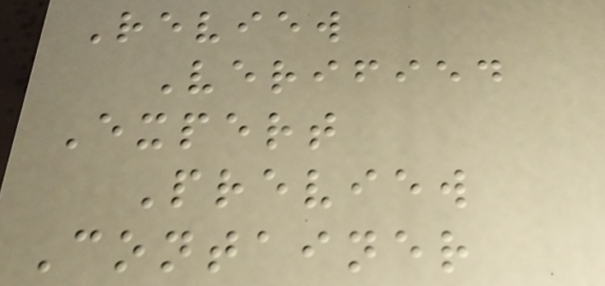Review
Verified
Expert
Preview
Container
